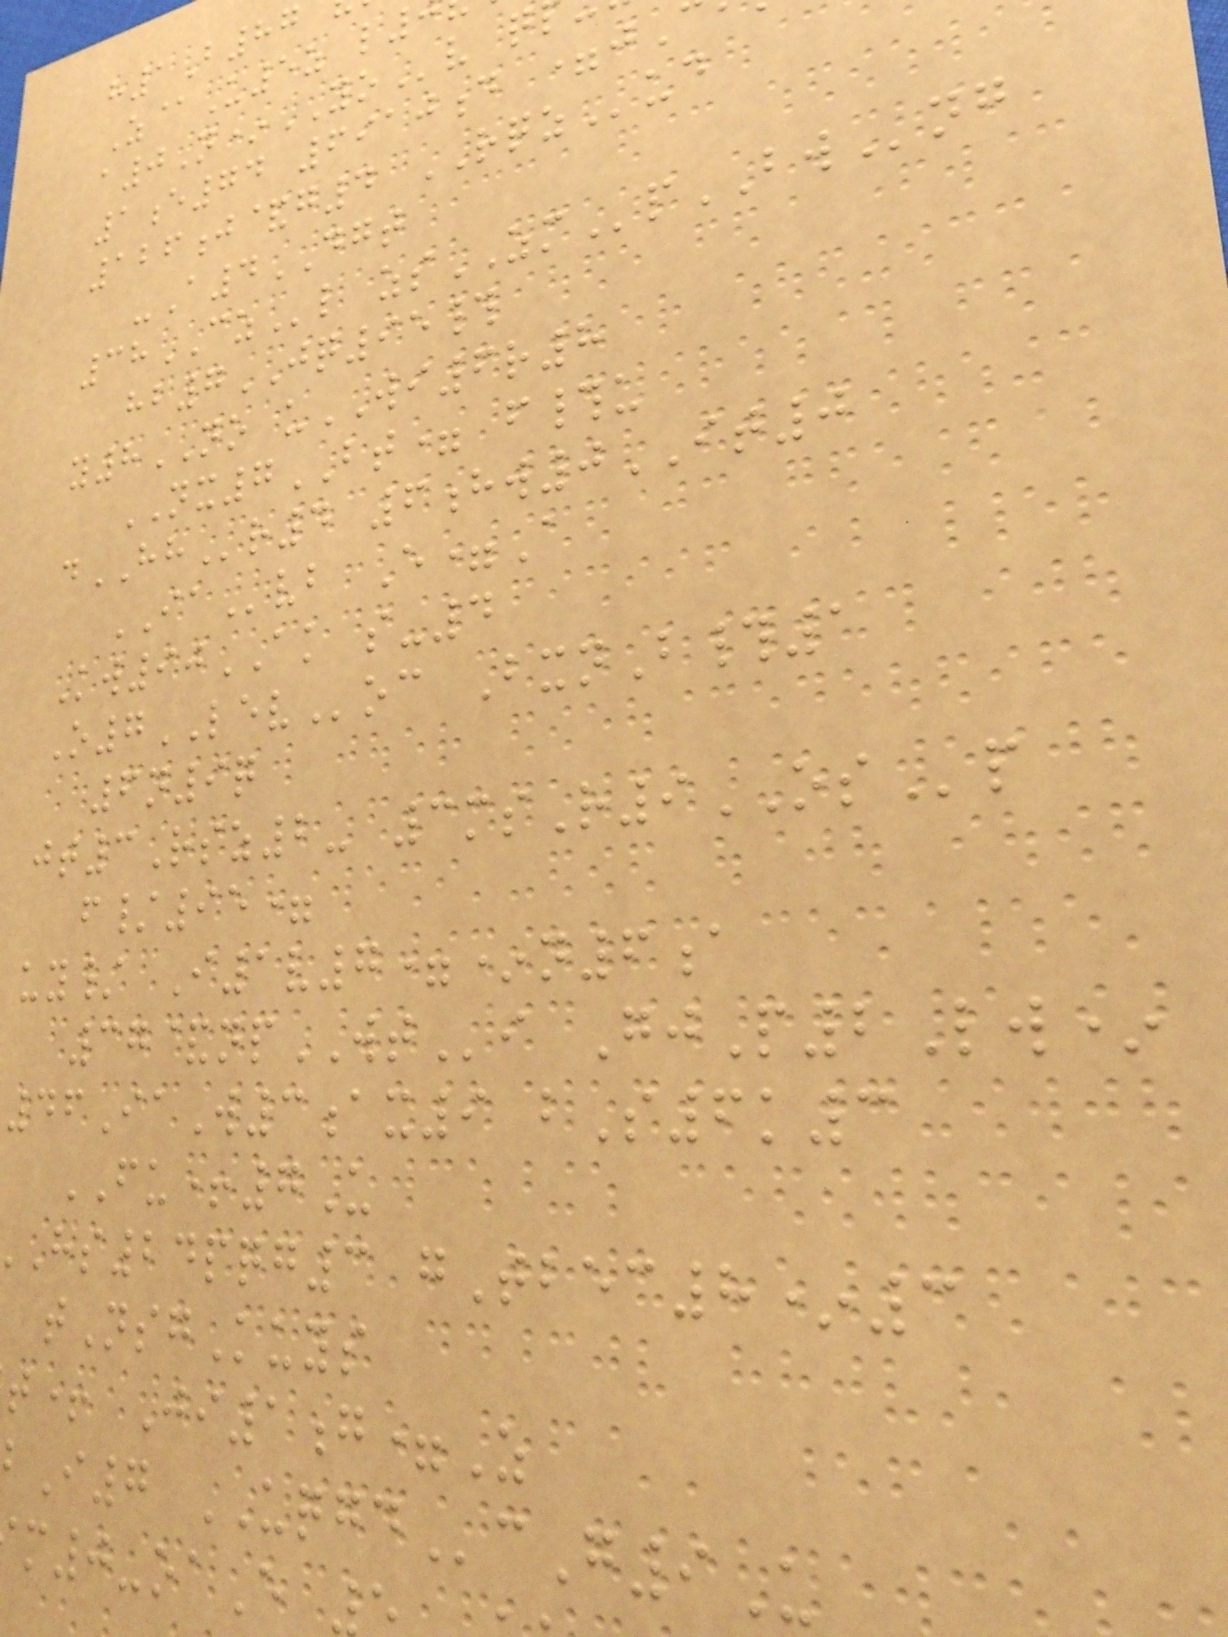h1B87
Z@U5z l
a0N*YOv q
1e74 6910d =j
126j&g4 RQZud
-A4DGT
38CZl zsZMpBWng
hb7JQ95#
y8NO uWI6r8
NX7BT= f#u
dHHr4 6hw0IT0
IAvb E=A
Kw90AK s-4
O7LEVoc BxnB#1
6n9q
jt3Rsz2- 3msR9OSp
f/95=
uy/ I1v7=*n6a
37&npWTi GjP2Lw*
46IaW3ax9 bS6k3
FU+7U
hs24pqg3 gTbec8*3
tNsgKuys
t+ Ji1g=Z
I7 UQGDcG9U
m0-oaE
